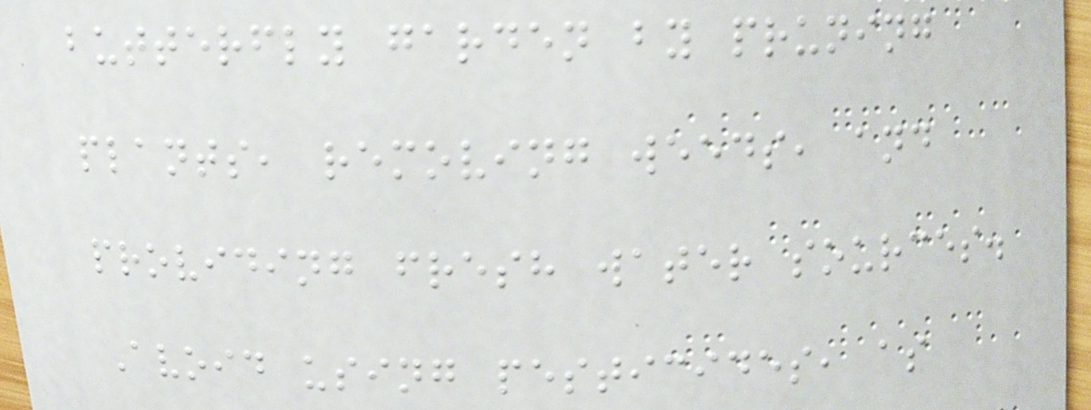butterfly garden by pruning
plants, removing weeds, and
providing fresh water sources.
Avoid using pesticides, as
